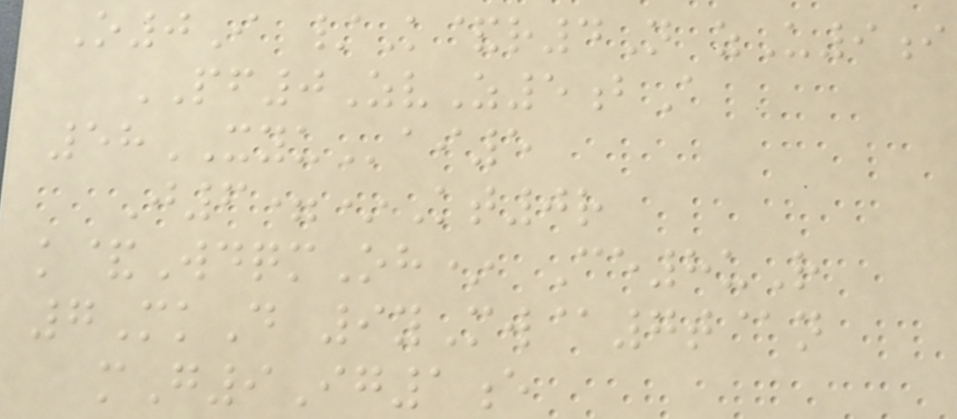O0I /K&r4N zU9i
PF0ZvZ5bA
58XYUai5
J6=*Kt0r
k&WdqmOh* Ce8uR
7MkD 9yMw@7t@n
mG9Ig1e
